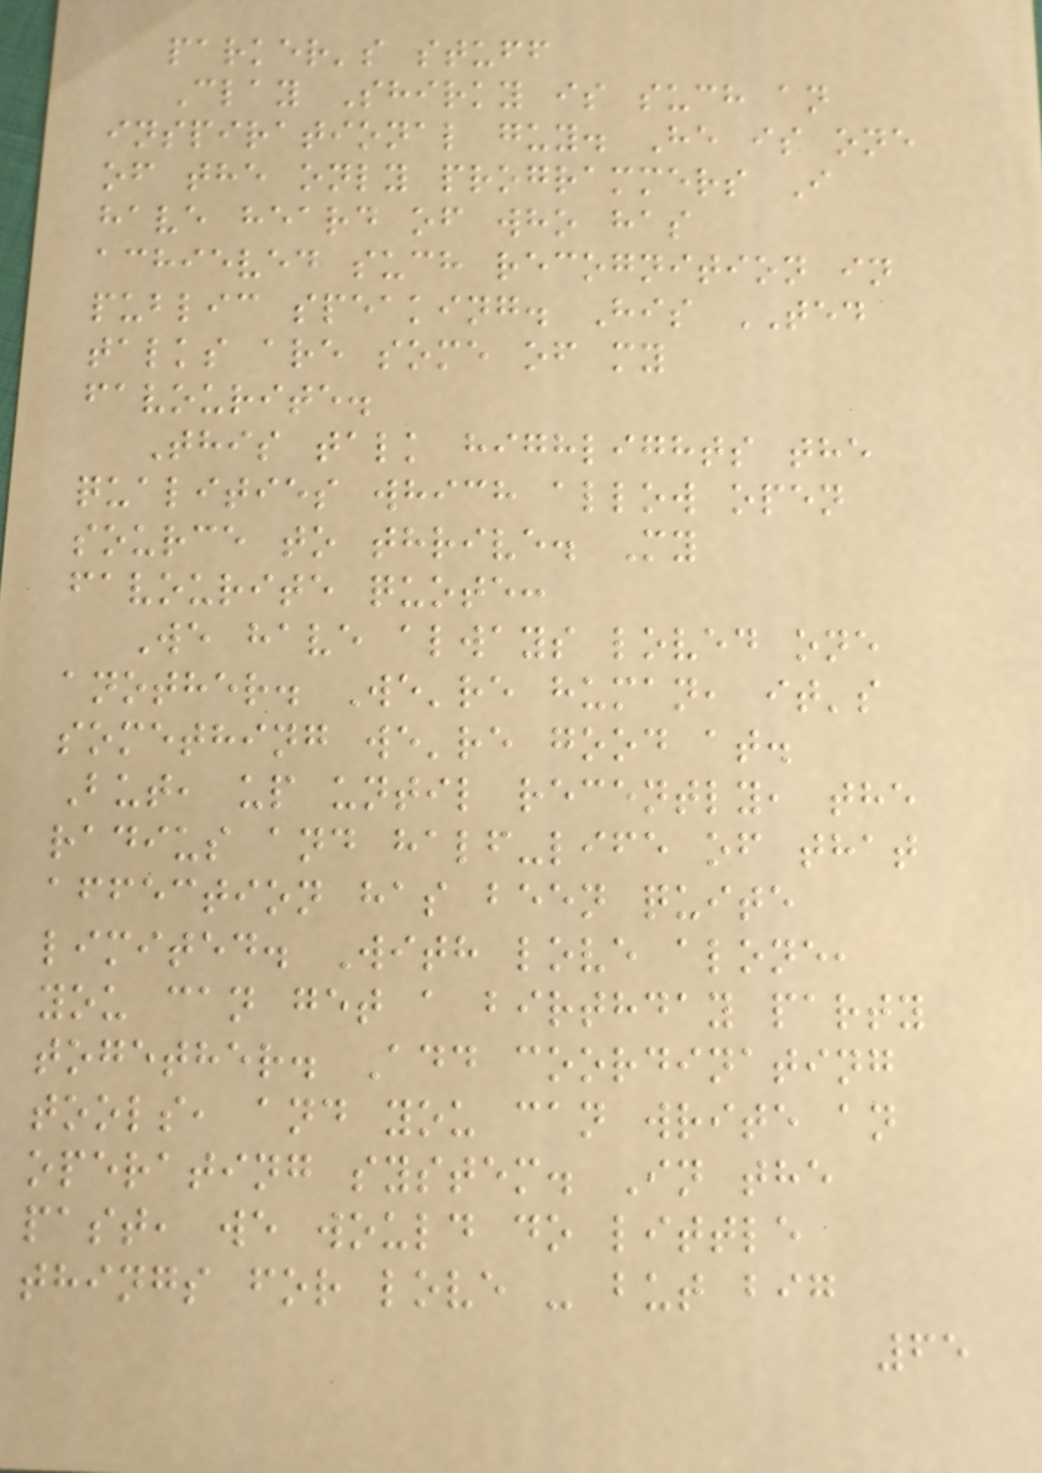parker's stuff
Clay Shirky is such an
inspirational guy. He is one
of the only programmers I
have heard of who has
achieved such recognition in
public speaking. His TED
talks are some of my
favourite.
This talk highlights the
qualities which allow open
source to thrive. My
favourite quote:
We have always loved one
another. We're human, it's
something we're good at.
But, up until recently, the
radius and half-life of that
affection has been quite
limited. With love alone,
you can get a birthday party
together. Add coordinating
tools, and you can write an
operating system. In the
past, we would do little
things for love - but big
65
